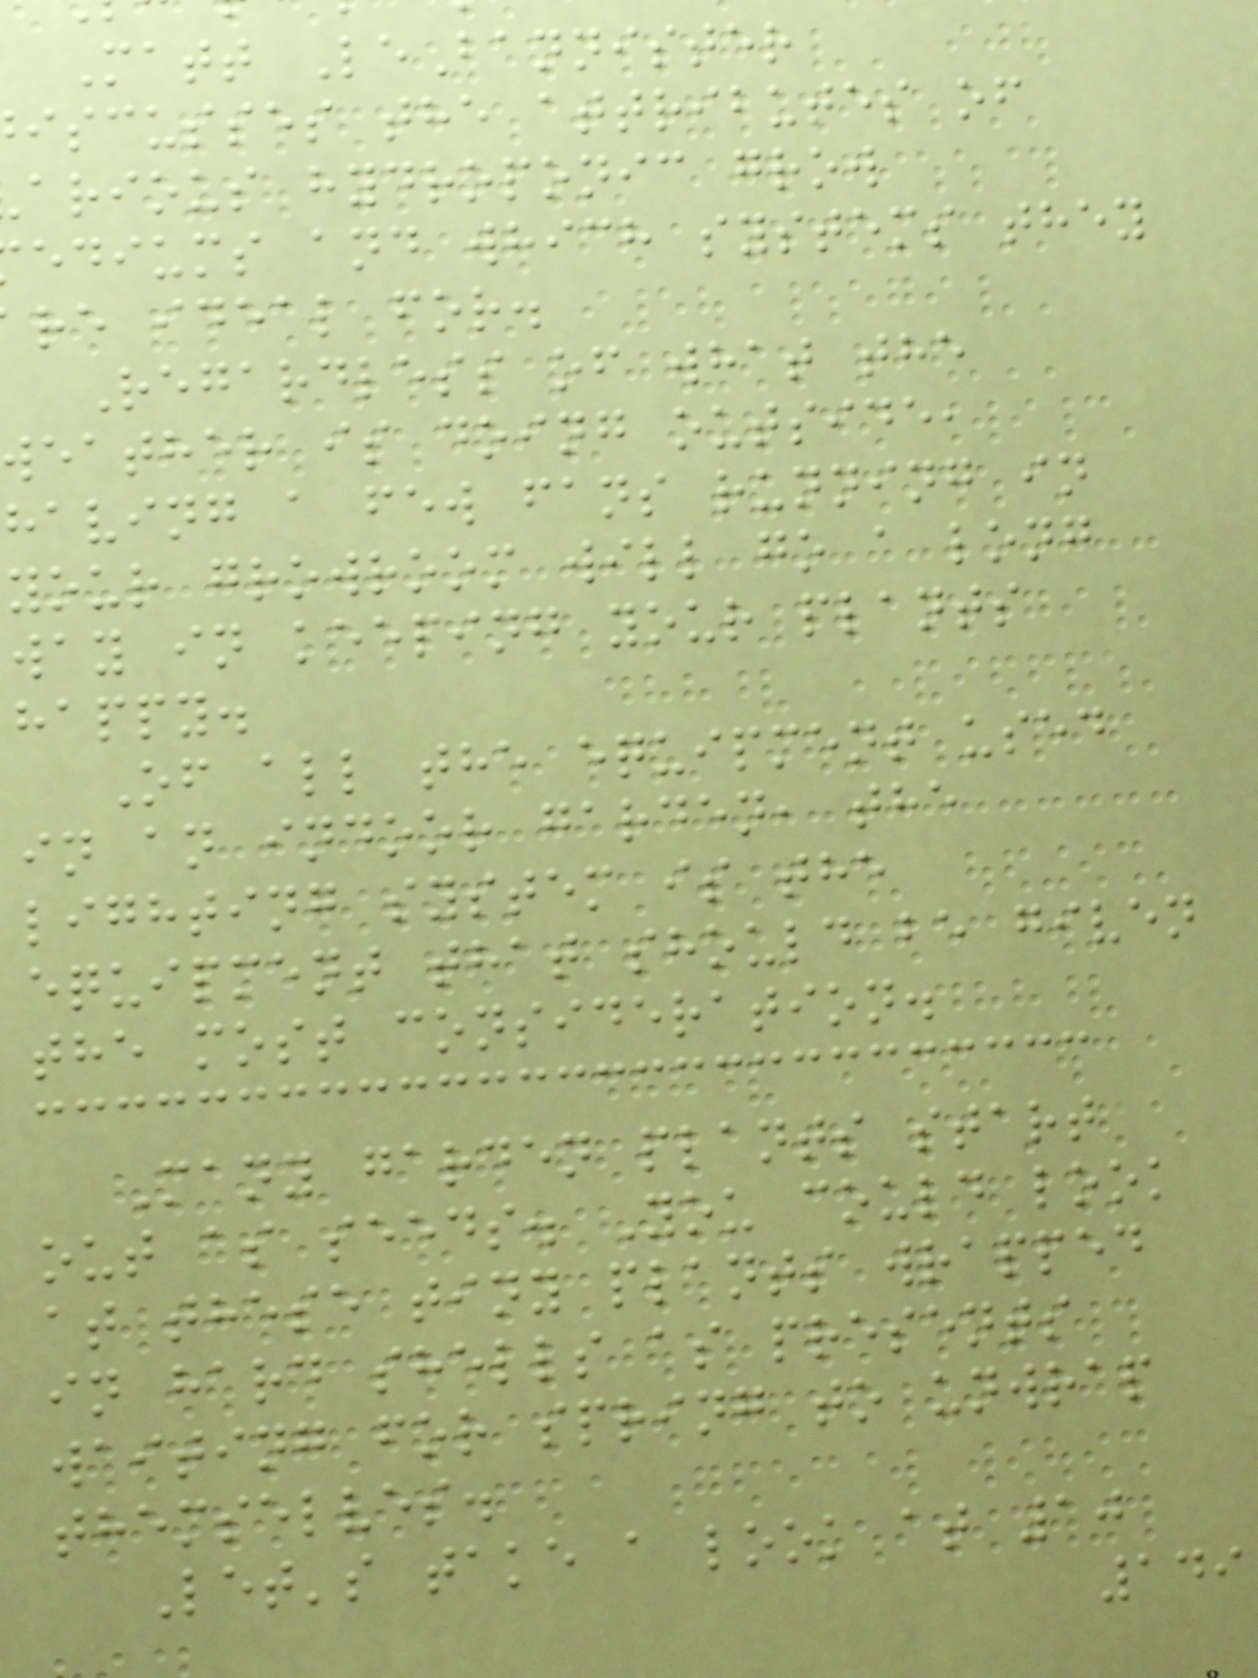Matt LeBannister
iscusses the attributes of
arious hydroponic grow
ediums and which systems they
re ideal for.
Regardless of what the
weather is doing outside,
having a few fans running in
your growroom will go a long
way in keeping your plants
happy.
Of all the equipment used
in an indoor garden, the
lighting system is the
equipment that should be given
the most consideration.
Many garden plants start
out as seeds. You could look
at these tiny plants wrapped
in hard shells as presents
waiting for spring to unwrap
themselves.
Let's take a look at 10
149
